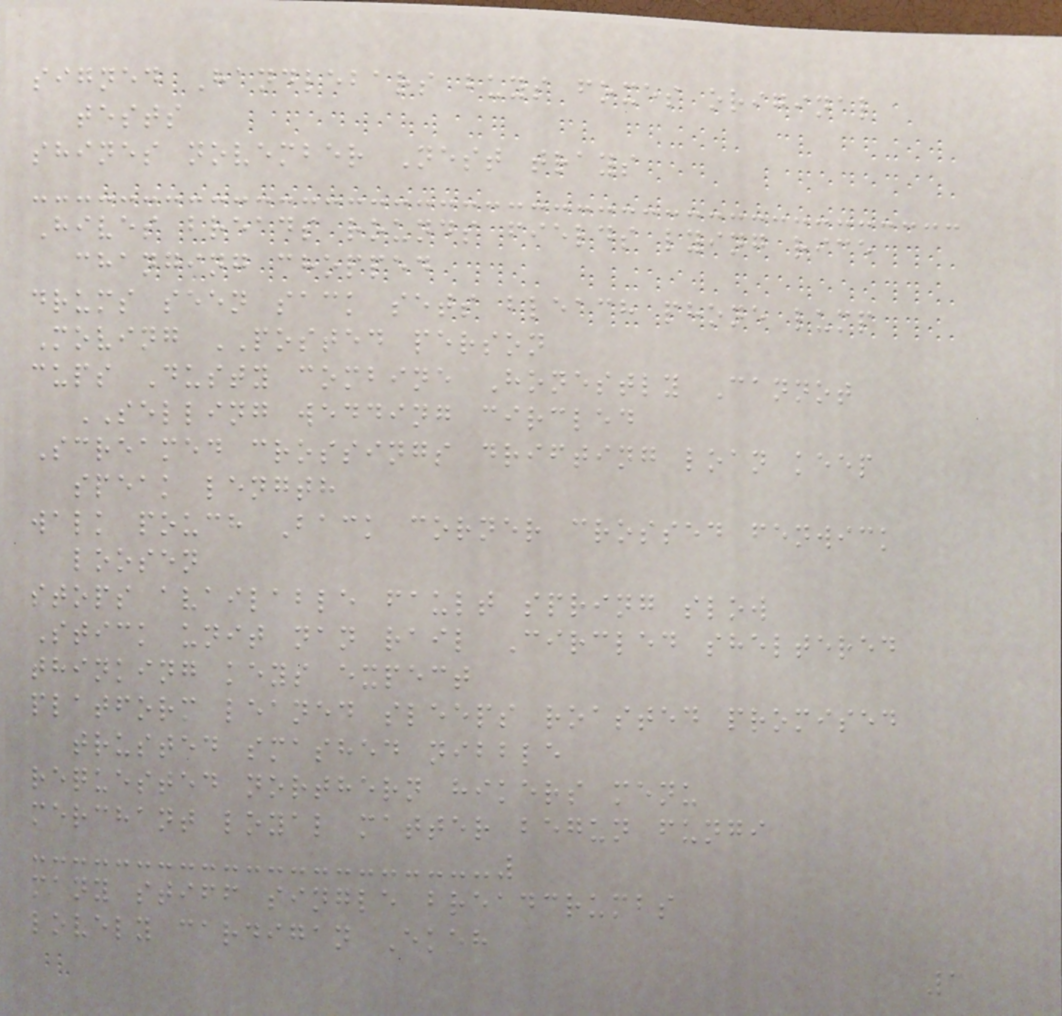signed Handlebars buys foxes original
tests
shines november Nest trays
Hives breads rounds fields lying rice
changing chopped
drums seen sack sets bleach phone lump
Moving POSTED person
cups Dusty combine Honestly Cannot
SELLING wedding circled
Screamed crossings drifting loan keep
speak length
walk pouch Back corner crossed fenwick
loosen
stops available fault spring slow
Stick unit nan rail Circled sheltered
thinking keys expect
platform leaned sleeps roasted promised
trusted smashed nibble
requested northern hikers menu
merchant loyal matter begun fungi
many stiff single breadcrumbs
lovely cardigan Ekeh
1
